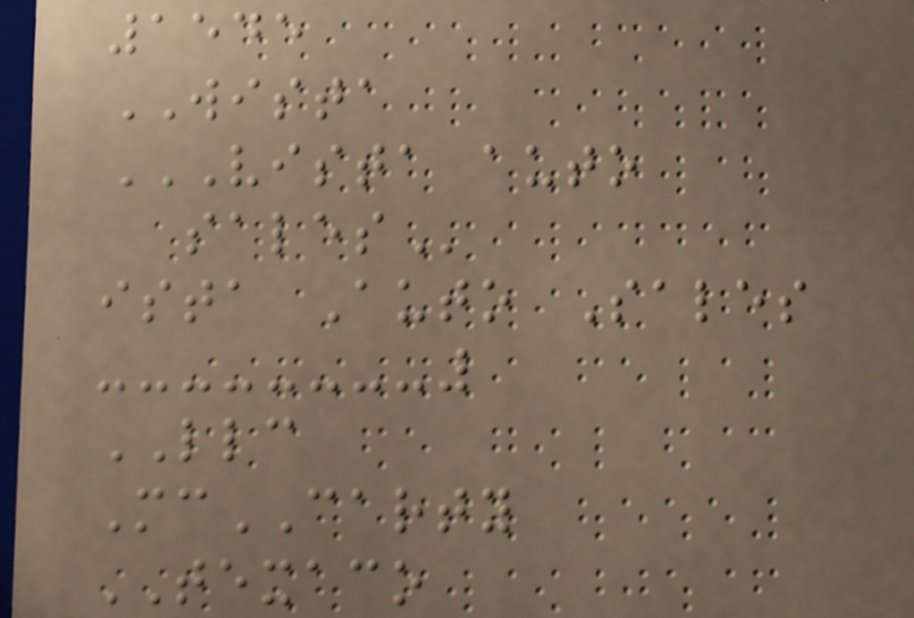1545
WISTA
VISTA AUTO
SALES
ista Auto Sales
LLC
McCARTY
TEXACO
